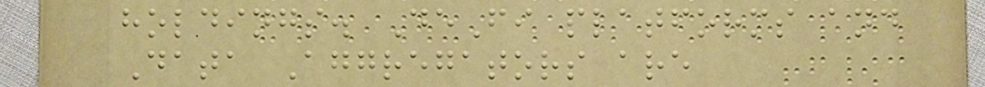holdings. DeFi platforms and
Data Aggregators are
